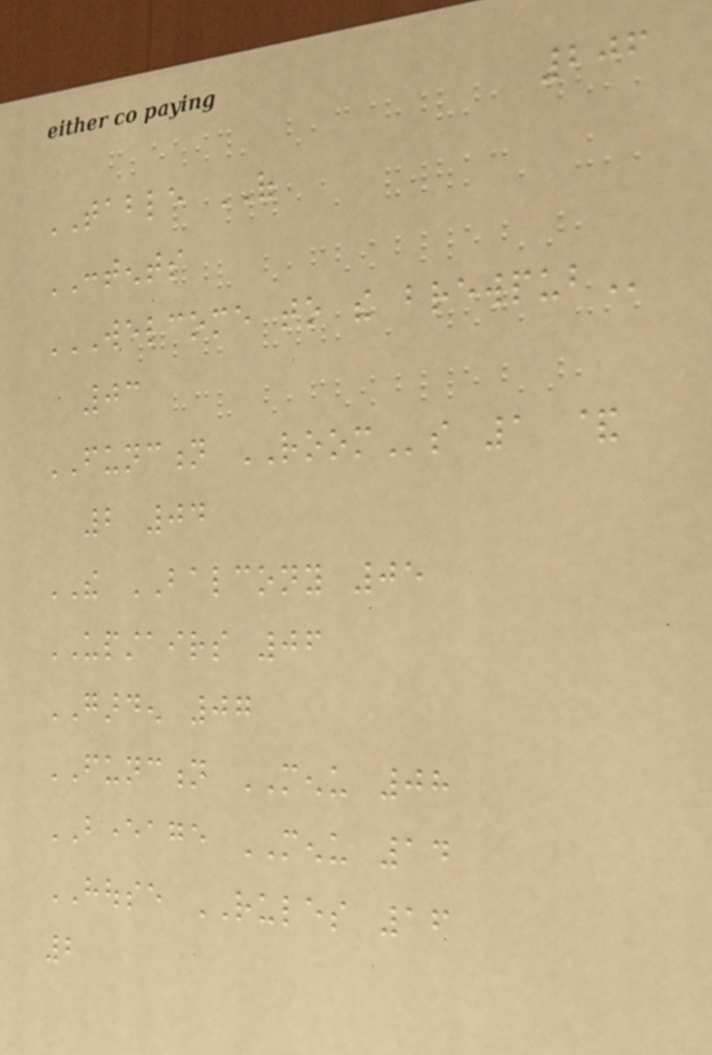206
TABLE OF
CONTENTS
WELCOME TO THE BREWPUB
03
FUNCTION ROOMs 1 &
2 04
THE BALCONY 05
UPSTAIRS 06
GARDEN 07
FUNCTION MENU 08
BEVERAGE MENU 14
HOUSE RULES 16
2
